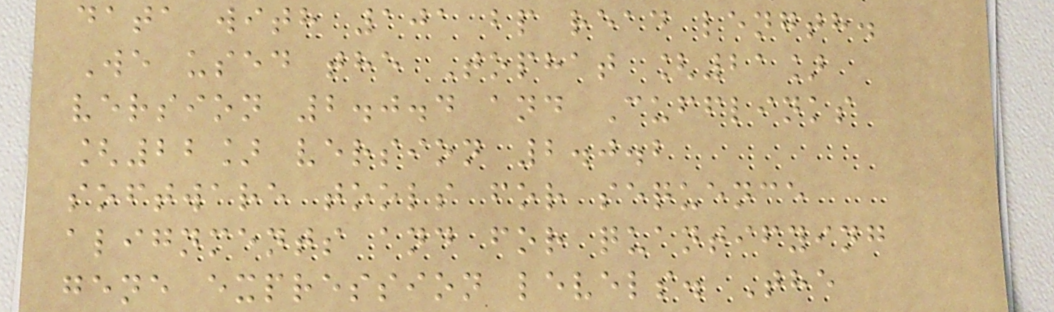data with 101 bp read length.
We used the Tophat [21]
version 2.0.4 and Cufflinks
[22] version 2.0.2
software tools for sequence
alignments and for quantifying
gene expression levels. The
